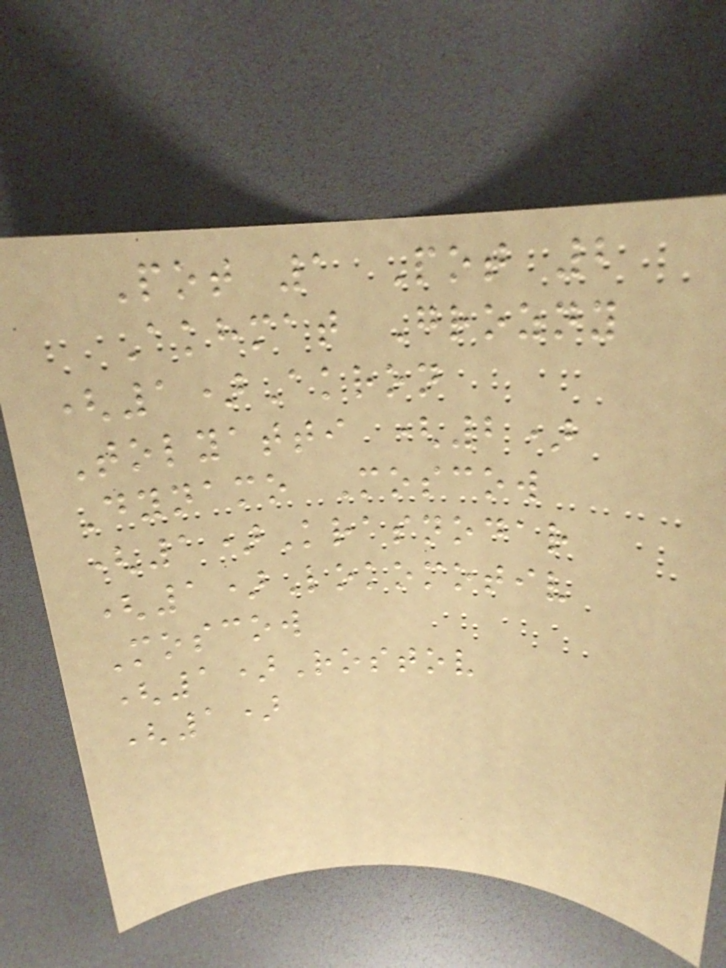Pot 1 Pot 2
Akhmat Grozny
(1)Akron
Tolyatti (2)
Dynamo Moscow
(1)Krasnodar
(1)Lokomotiv
Moscow
(1)Rostov
(1)
